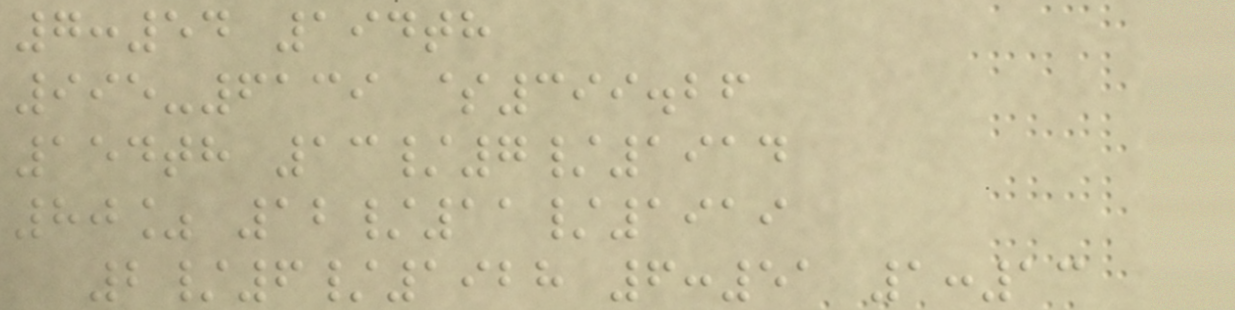7:54 194th
995-6139 $399.26
154th 13/7/1914
80% 12/11/1919
2/6/1928 6:51 1:13
